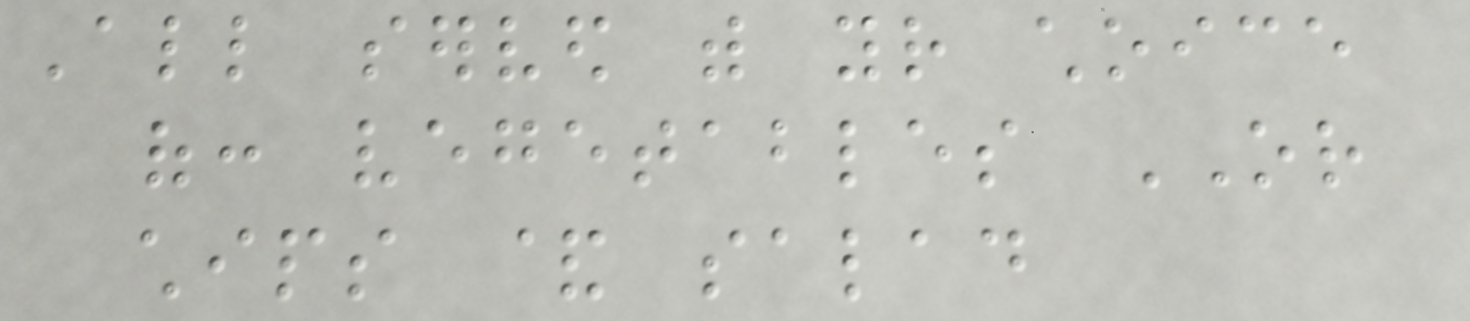All served with your choice
of: vegetables OR
chips & salad
